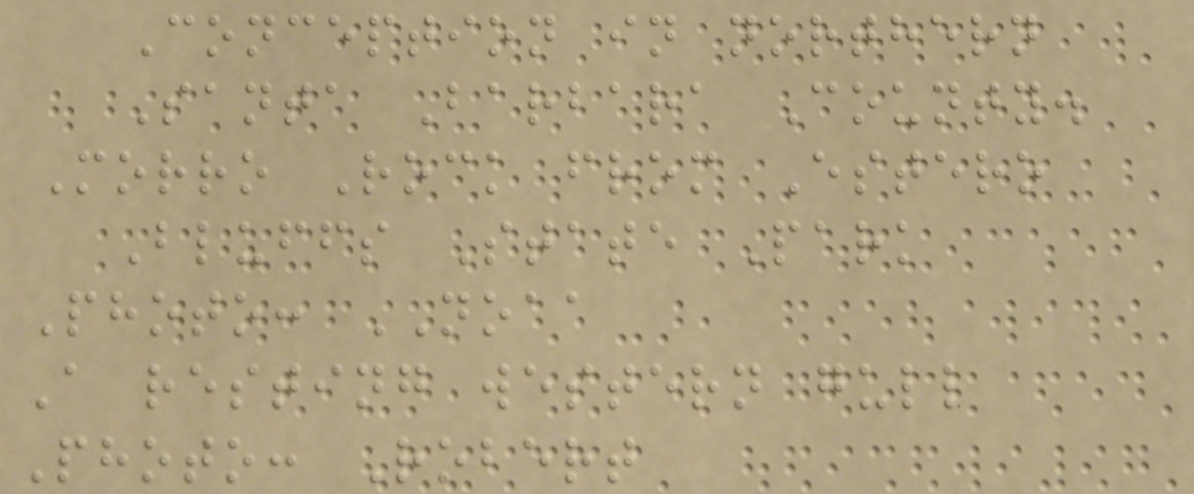Conception in northern
Santa Barbara County.
Morro Rock from Estero
Bluffs State Park
Photo: NOAA
A resting western gull
Photo: Robert
